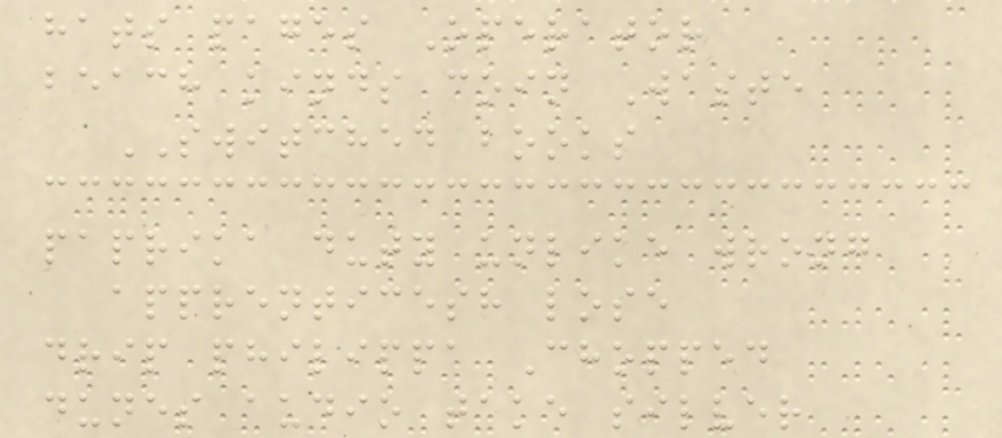hats pages Operator
beach kinds coin Waste
SWITCHED books
paprika duty unlike wrong
apprenticesh lose
drip philippa Chopped
dunes audio take silver
